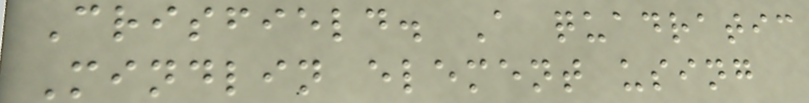Crisfield. A quadratic
Mindlin element using
